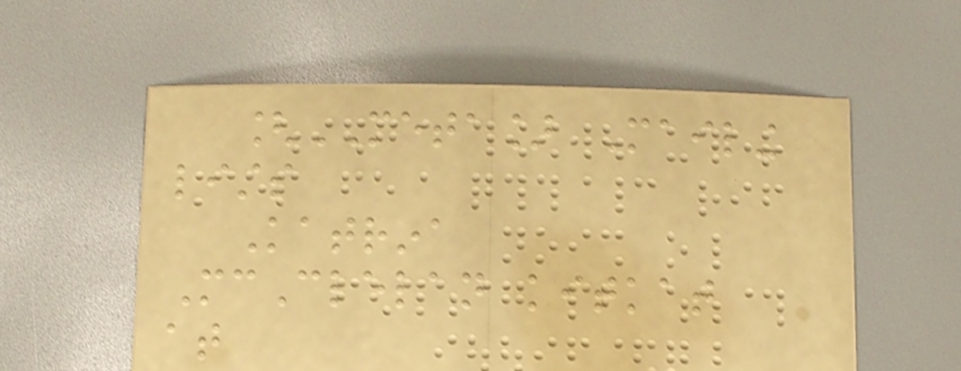[META] Mailing
lists
Katrina
McClelan kitkat
at
